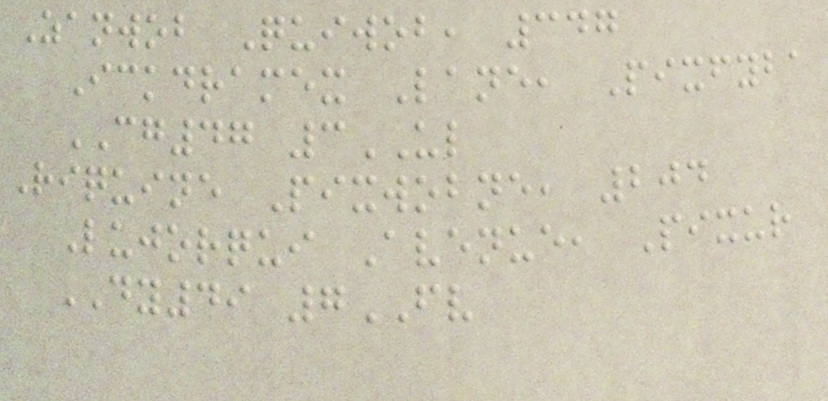Zanwob Quiwob, 347
Ickdramex Lane, Pixfyba
CG47 3UL
Riquine Pixwobne, 204
Lujorqui Avenue, Pixur
DY49 7FV
